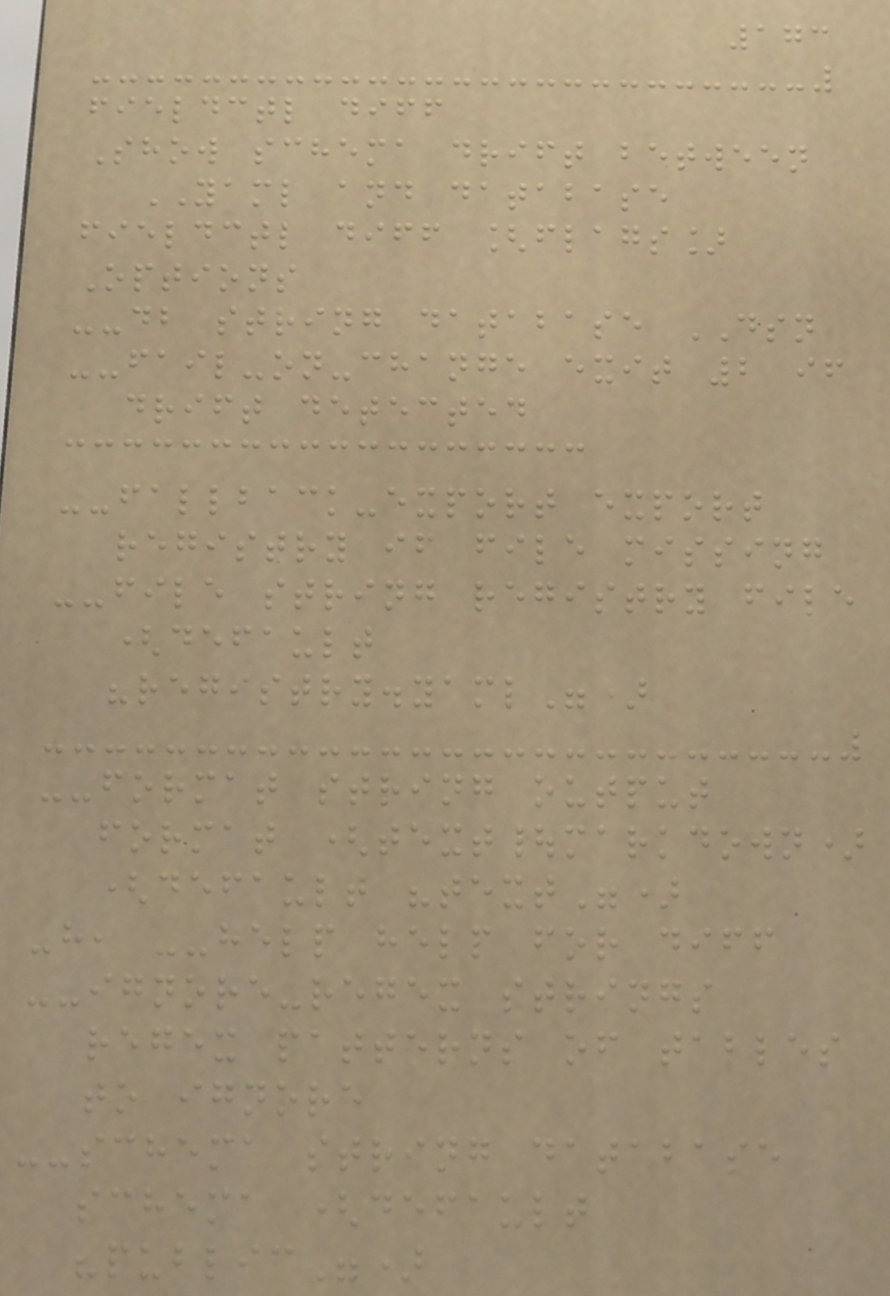173
fieldctl diff
Show schema drift between
YAML and database
fieldctl diff [flags]
Options
--db string database DSN
--fail-on-change exit 2 if
drift detected
--fallback-export export
registry if file missing
--file string registry file
(default
"registry.yaml")
--format string output
format (text|markdown)
(default "text")
-h, --help help for diff
--ignore-regex strings
regex patterns of tables
to ignore
--schema string database
schema (default
"public")
